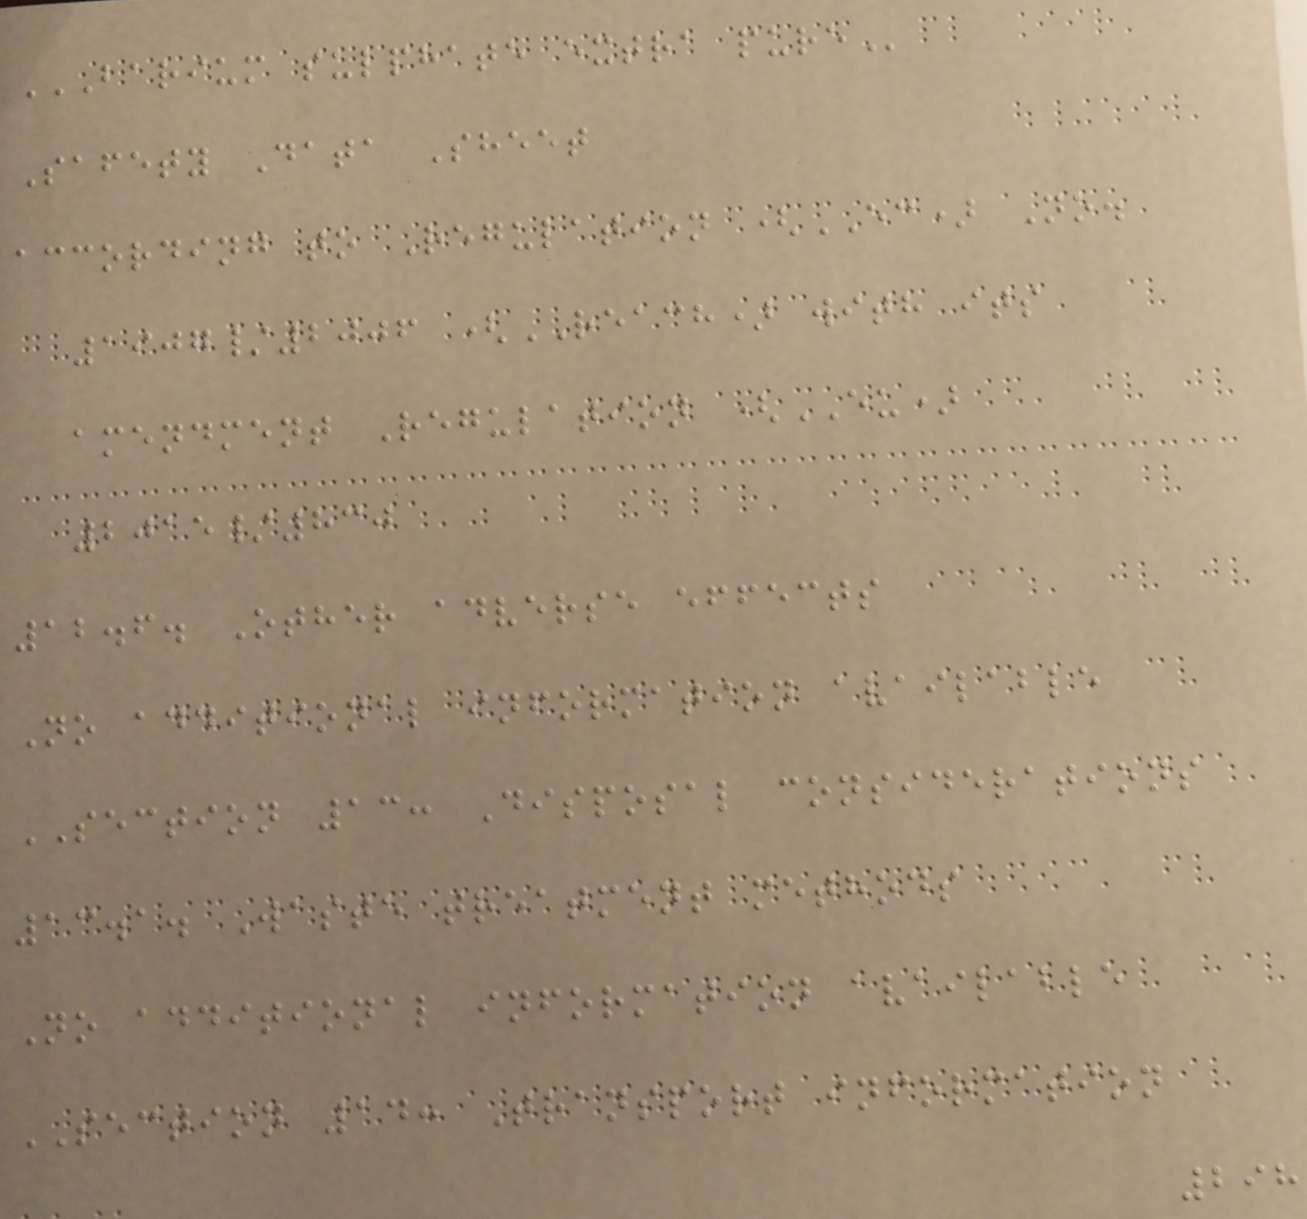BARIUM SULPHATE EXTRA PURE
Safety Data Sheet
according to Regulation (EC) No.
1907/2006 (REACH) with its
amendment Regulation (EU)
2015/830
12.6. Other adverse effects
No additional information available
SECTION 13: Disposal considerations
13.1. Waste treatment methods
No additional information available
SECTION 14: Transport information
298
